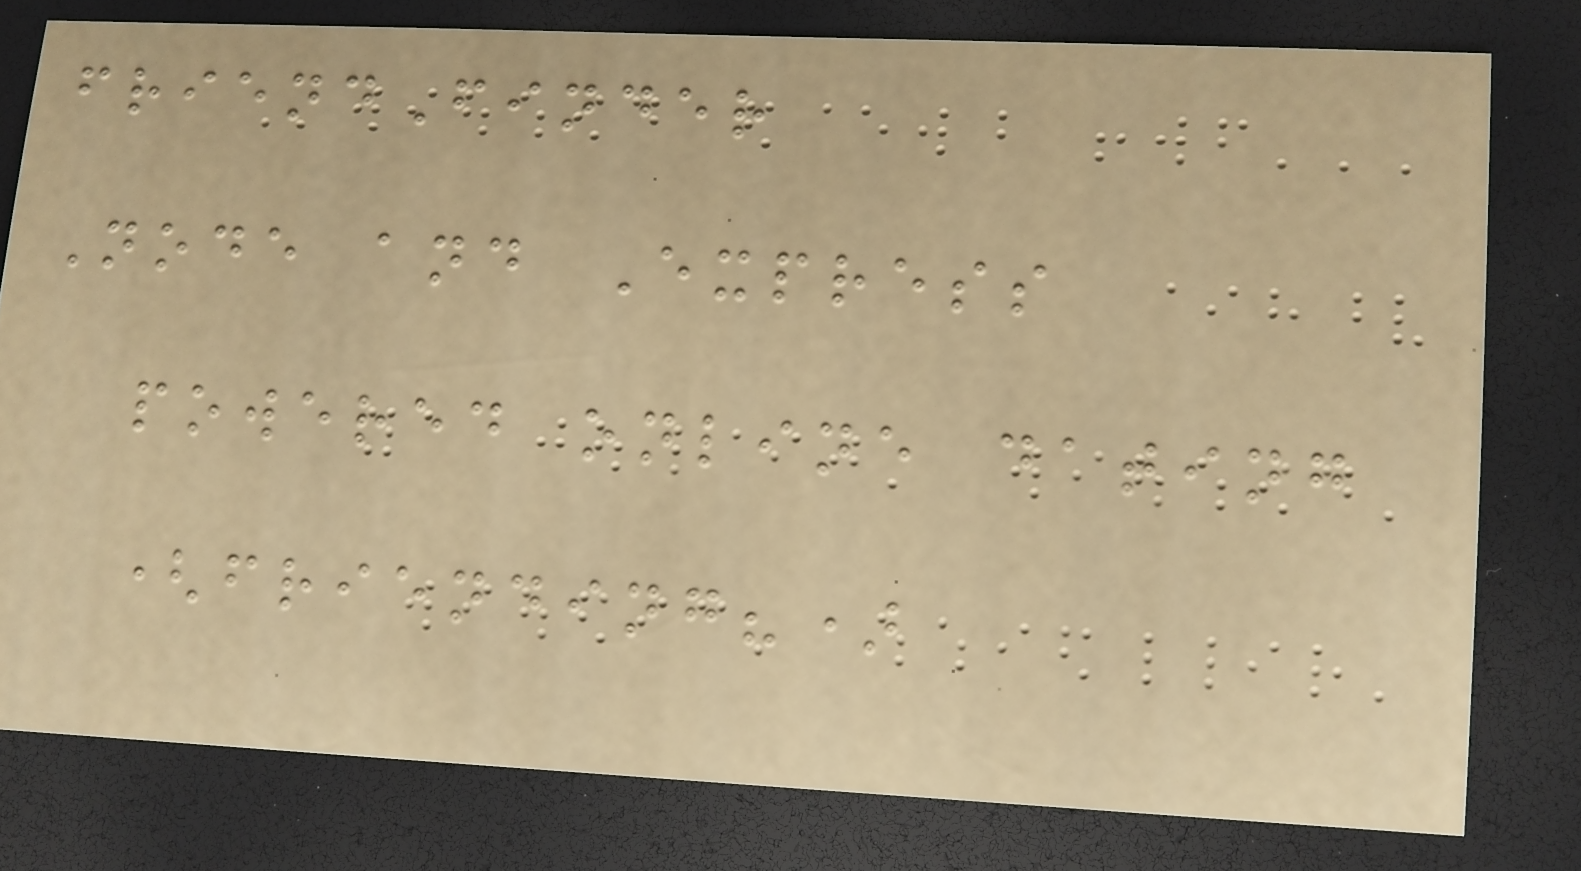friendFinder
Node and Express
powered online dating
(friending?)
